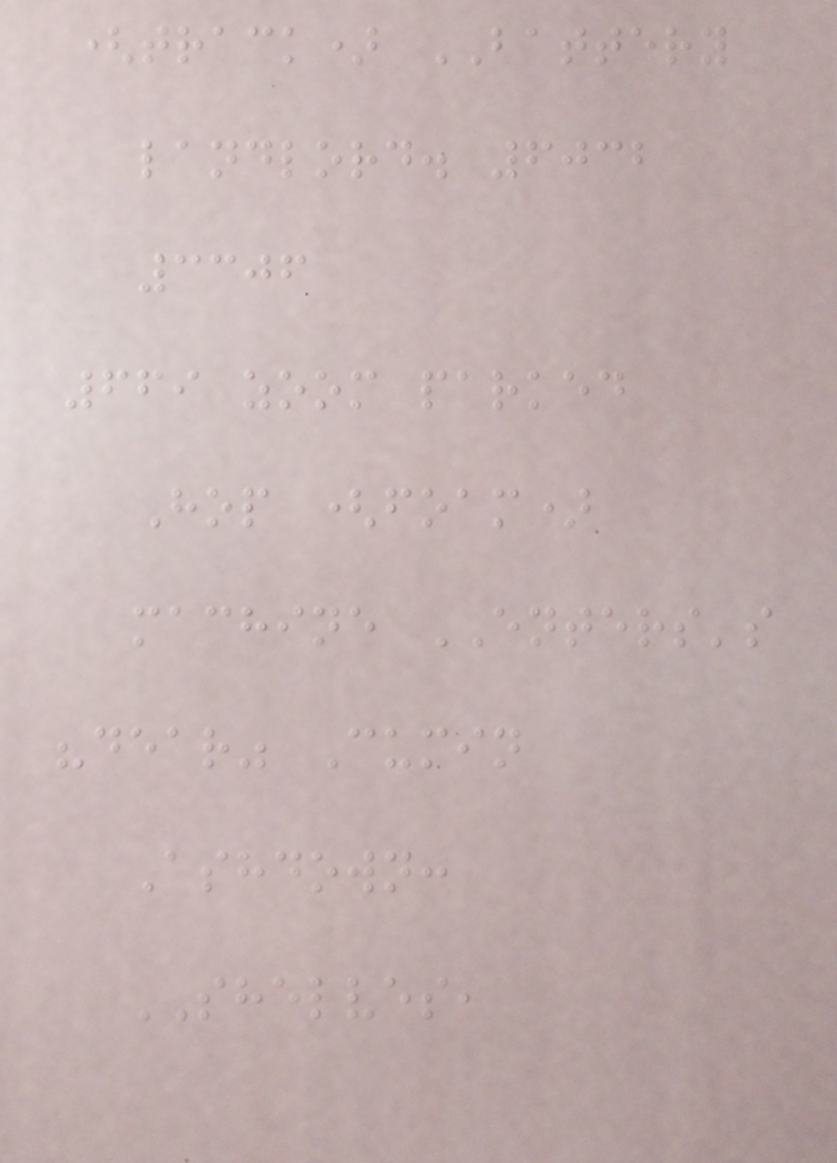(track) BATTERY
landlord. 6032
3306
669 zoom parked
Hop (foam)
machine ENTERS's
"dear" Cumin
Ashdown:
SHELVES,
